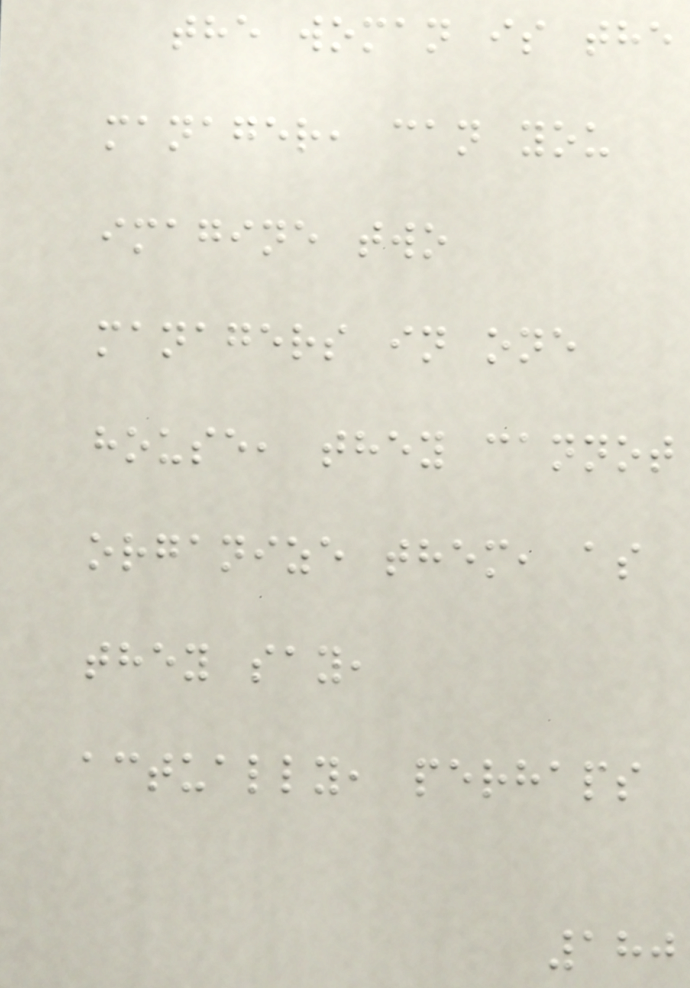the woman is the
manager, can you
imagine two
managers in one
house, they cannot
organize them, as
they say,
actually, perhaps
180
